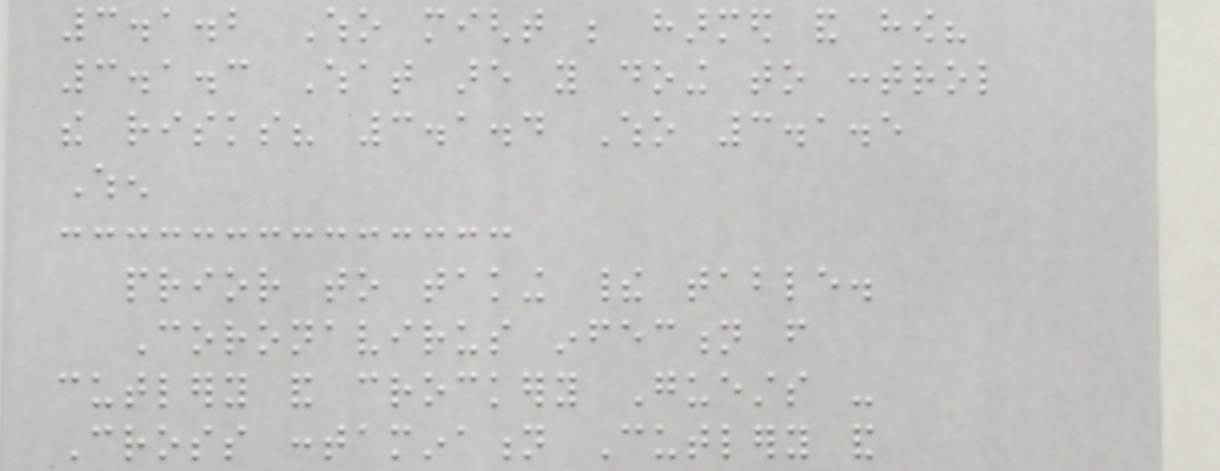3.1.2 Who might be harmed and how?
3.1.3 What are you doing to control
the risks? 3.1.4 Who 3.1.5
When
prior to taking their table.
Coronavirus infection from
cutlery and crockery Guests -
Cross contamination Cutlery and
